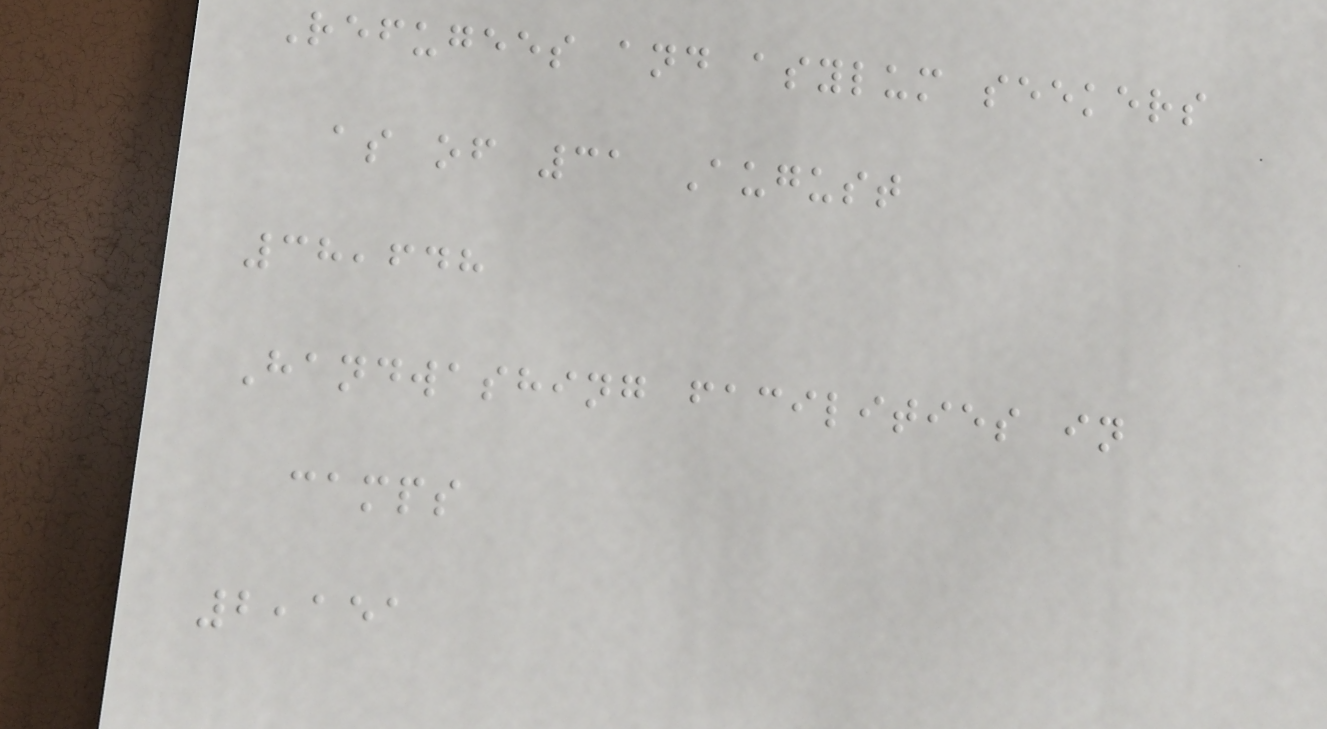Refugees and asylum seekers
as of 31 August
38,648
Handwashing facilities in
camps
2,151
